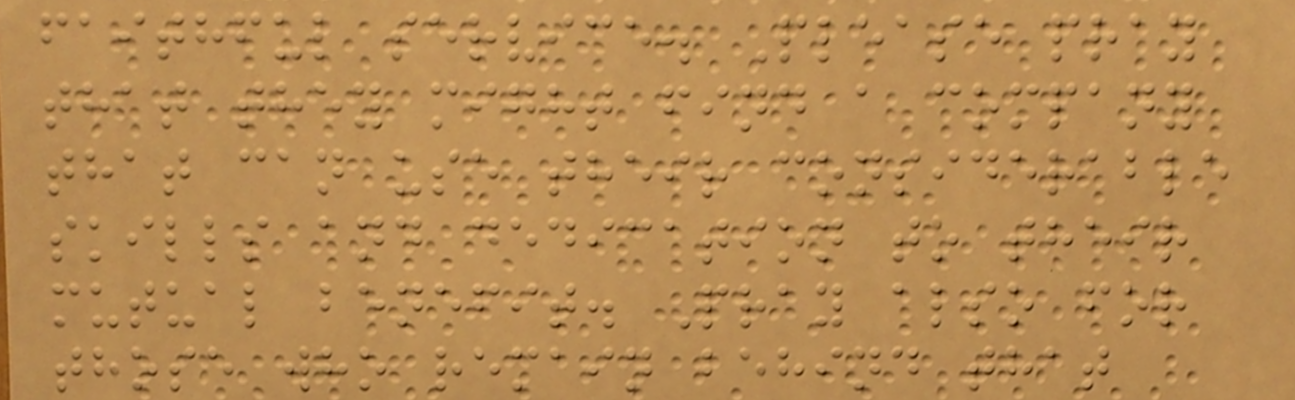faithful service. Please pray
that they might find a company
that can use their considerable
skills and dedication to their
mutual benefit. Pray also for
those who remain behind that
